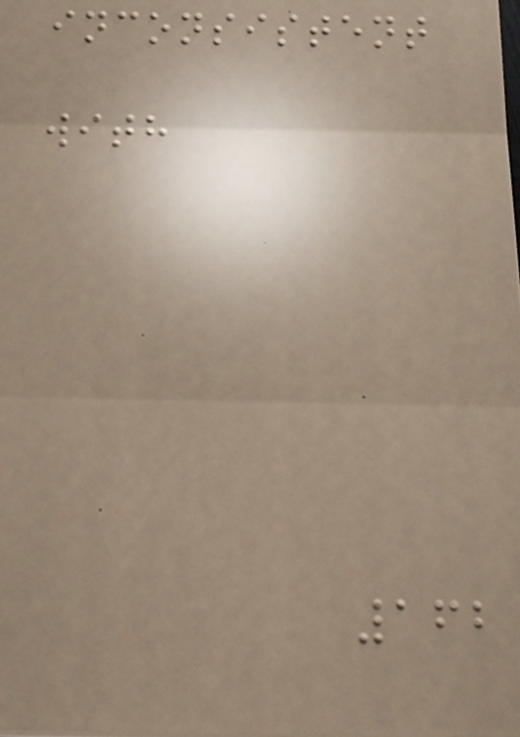inconsistent
with
162
